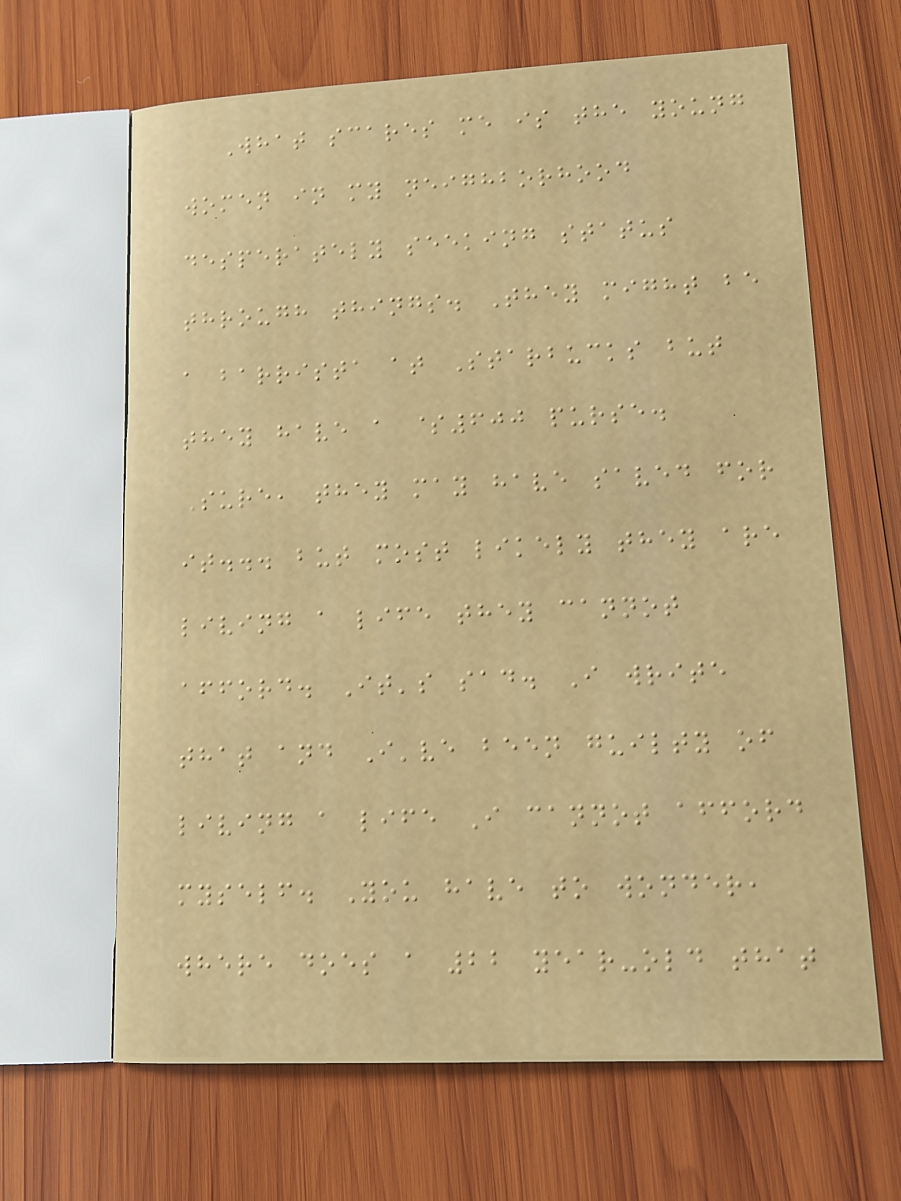What scares me is the young
women in my neighborhood
desperately seeking status
through things. They might be
a barrista at Starbucks but
they have a $600 purse.
Sure, they may have saved for
it... but most likely they are
living a life they cannot
afford. It's sad. I write
that and I've been guilty of
living a life I cannot afford
myself. You have to wonder,
where does a 22 year-old that
